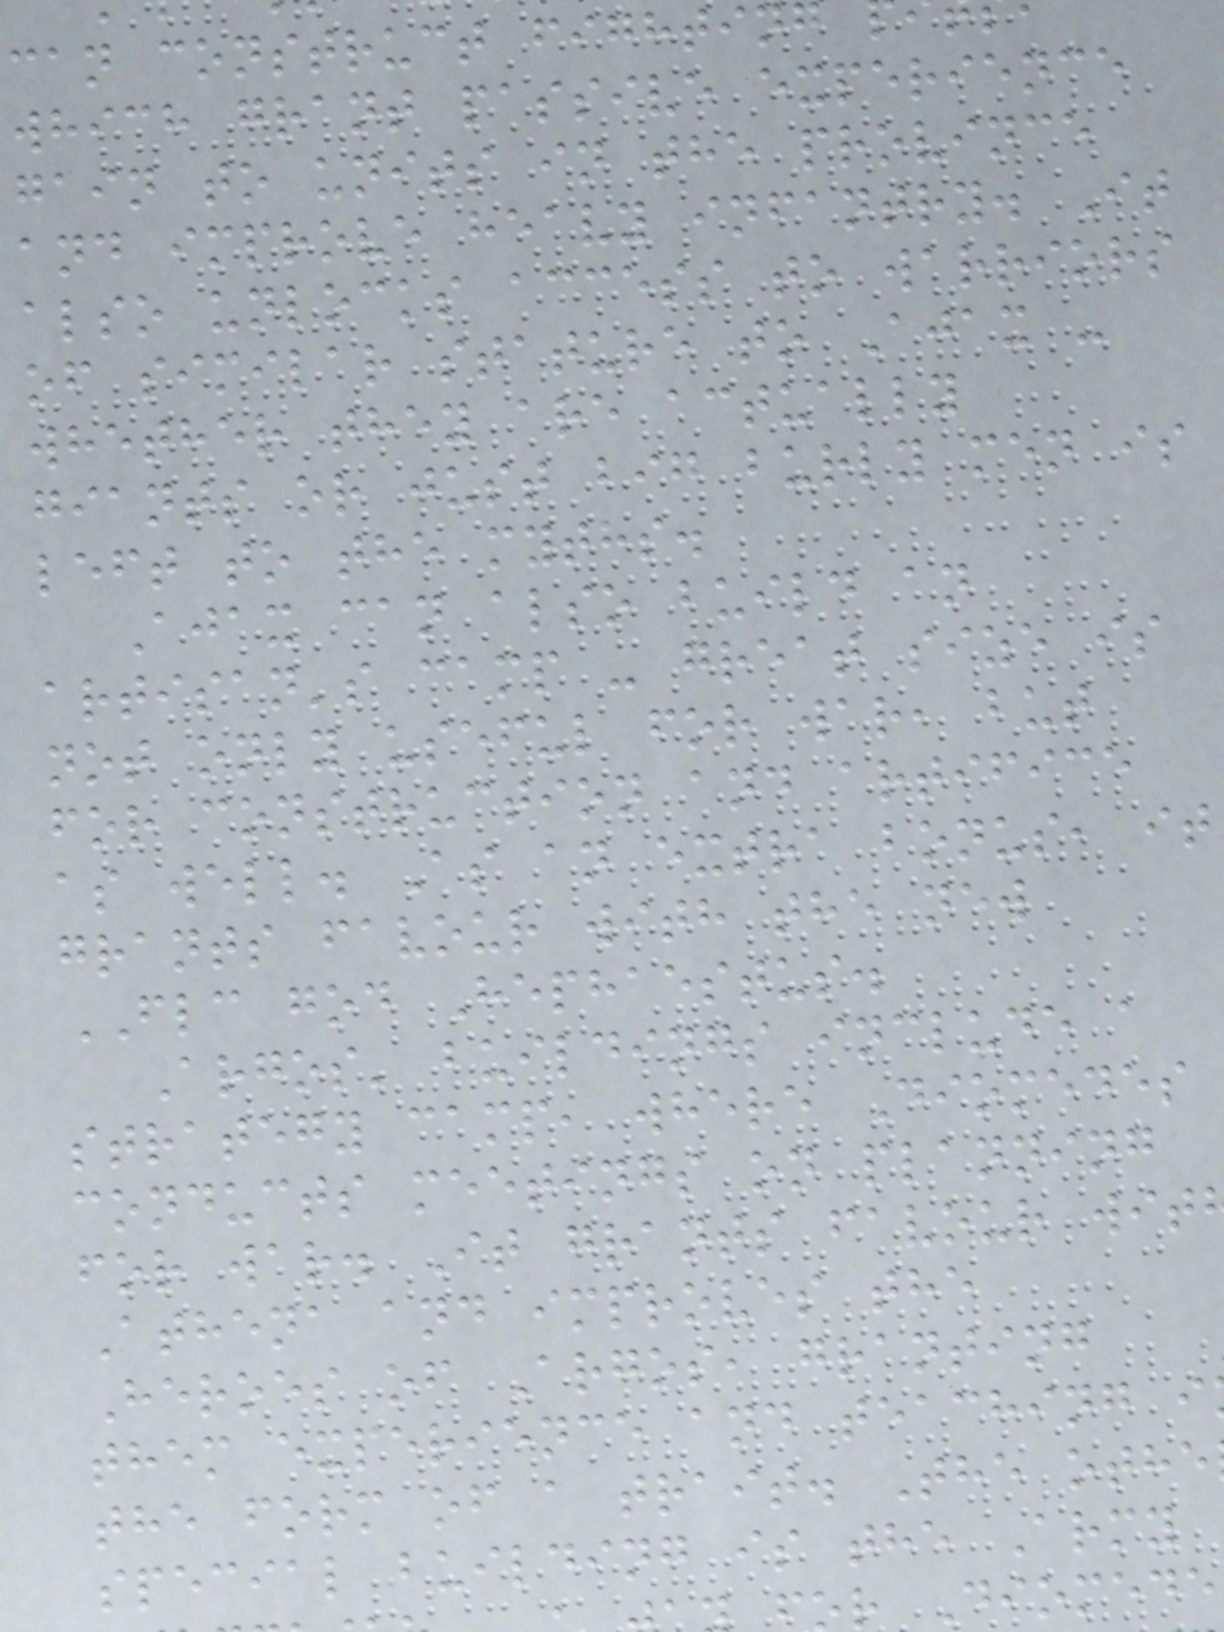can construct fighting
which grant passive experience
gain to units in the province
and improve heavy infantry. It
also unlocks access to warriors
of similar stature to Ajax -
whether they are actually
giants or just big burly men is
left to the myths.
Ajax can also build an
artisan's camp - great size is
not only useful for war, but
for construction and artifice
as well. As an extra bonus, it
grants favour with the new
FLC god Hephaestus.
Argos' buildings include a
strategy camp, where Diomedes
conducts meetings on planning
for war. It grants favour wit
Athena and improves the
Heroes of Argos, granting
them experience and teaching i
the form of a trait. The othe
special building is the Army
r Diomede
